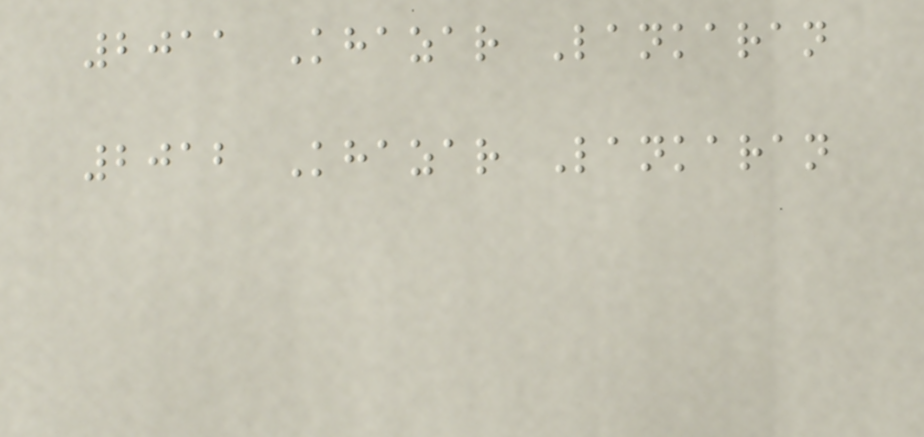2011 Khazar Lankaran
2012 Khazar Lankaran
